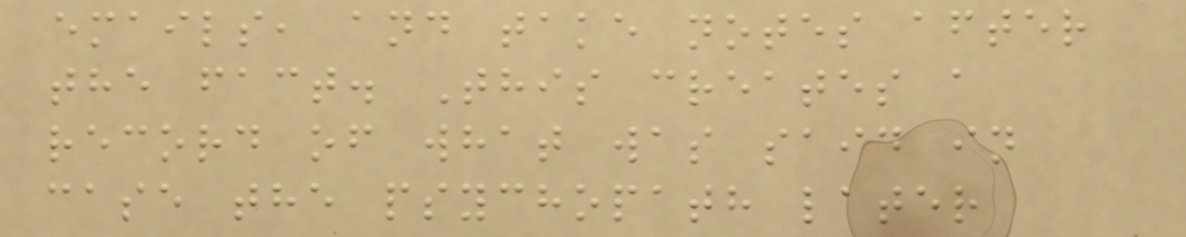emails, and take notes after
the fact. This creates a
record of what was said in
case the psychopath later
